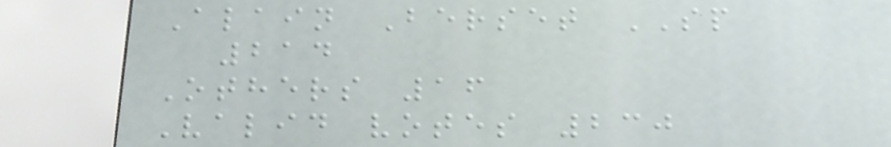Alain Berset SP
214
Others 16
Valid votes 230
